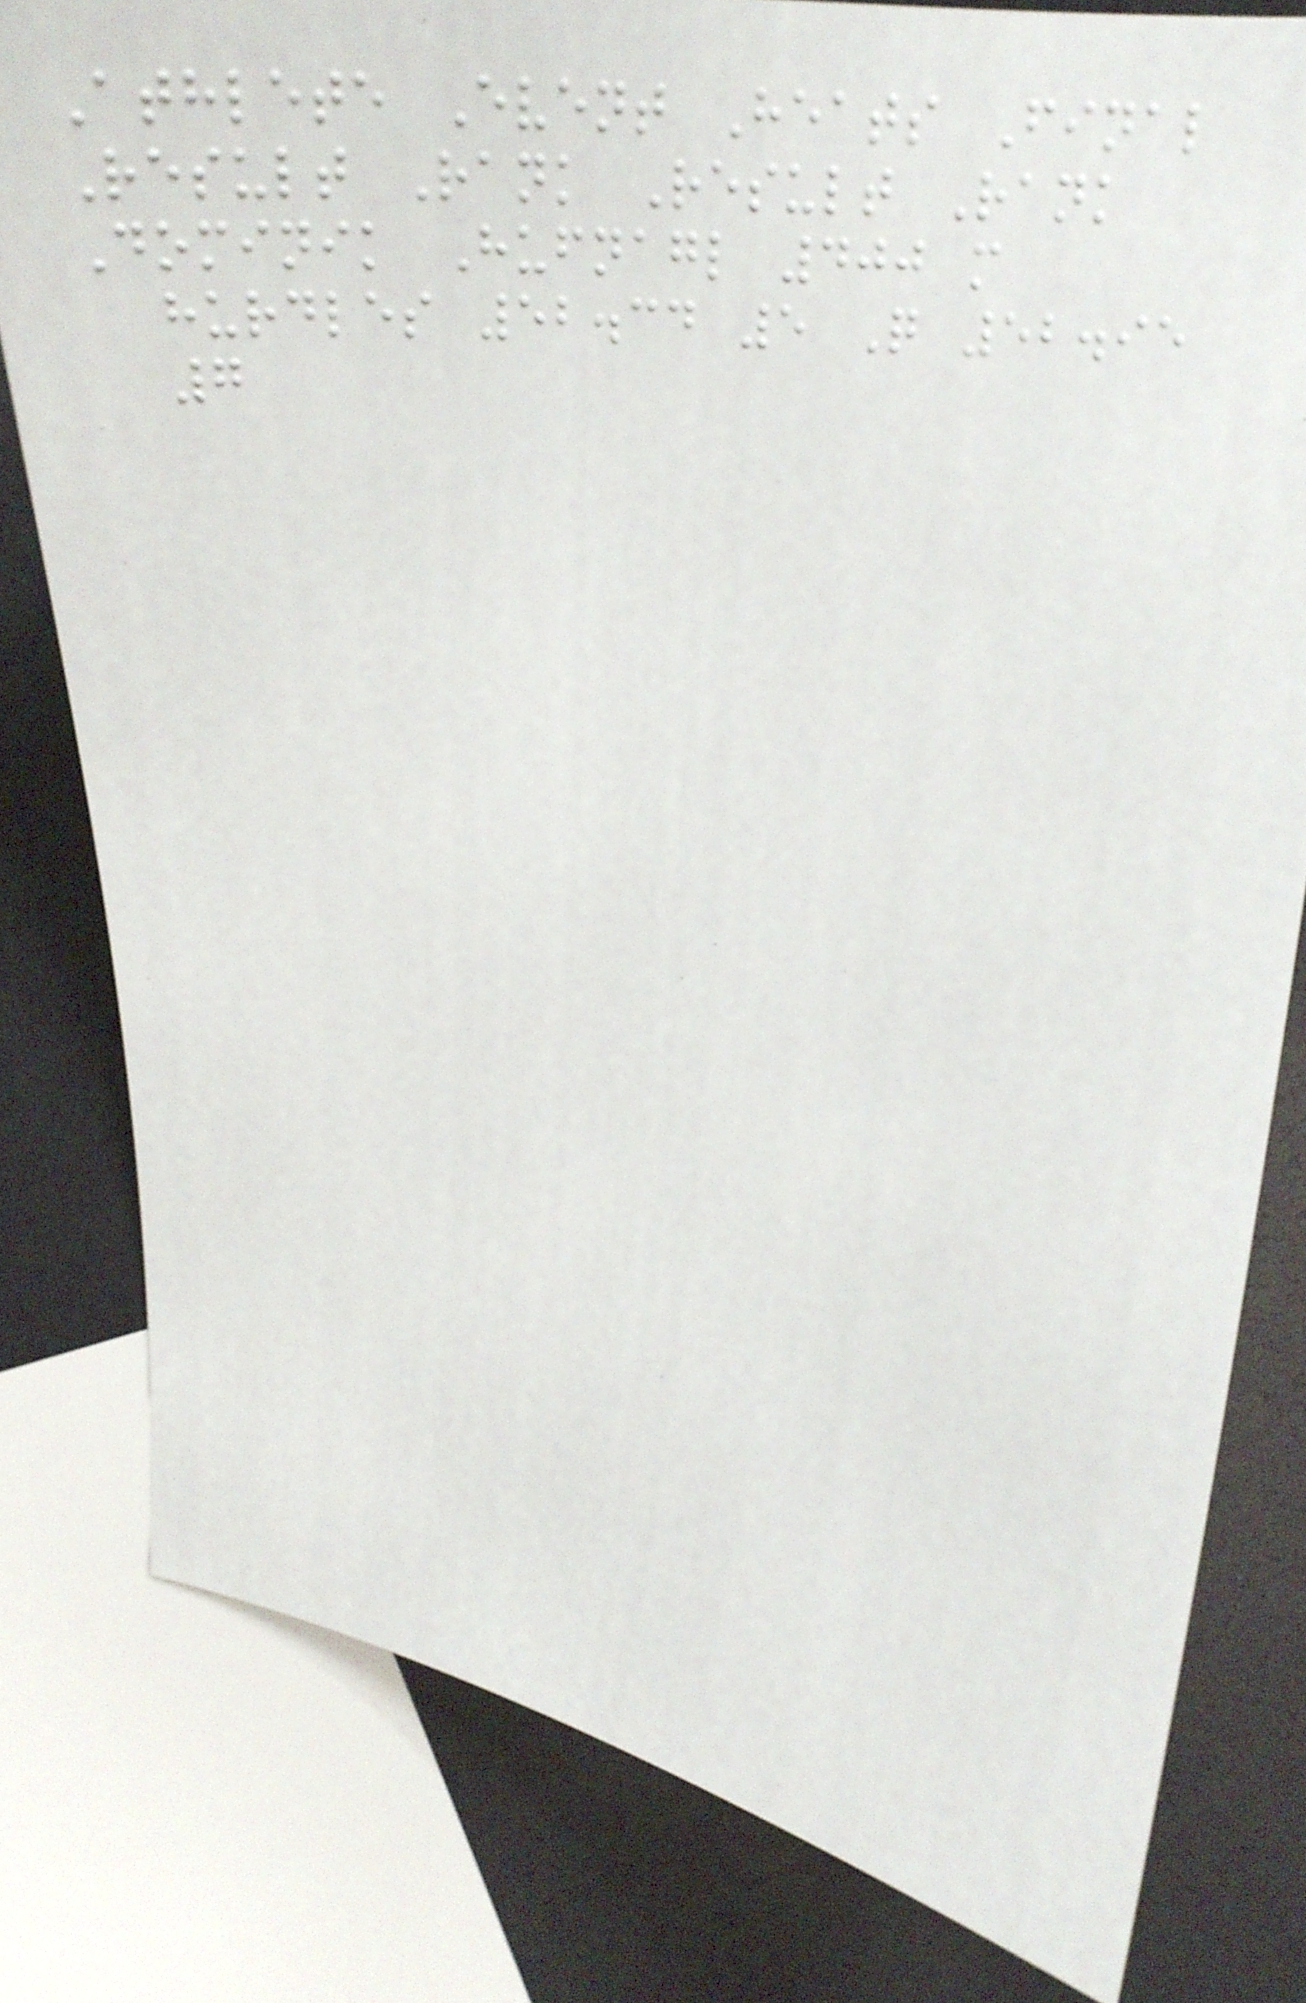Athlete Event Heats Final
Result Rank Result Rank
Dominik Hufnagl 400 m
hurdles 52.34 5 Q 52.95
7
